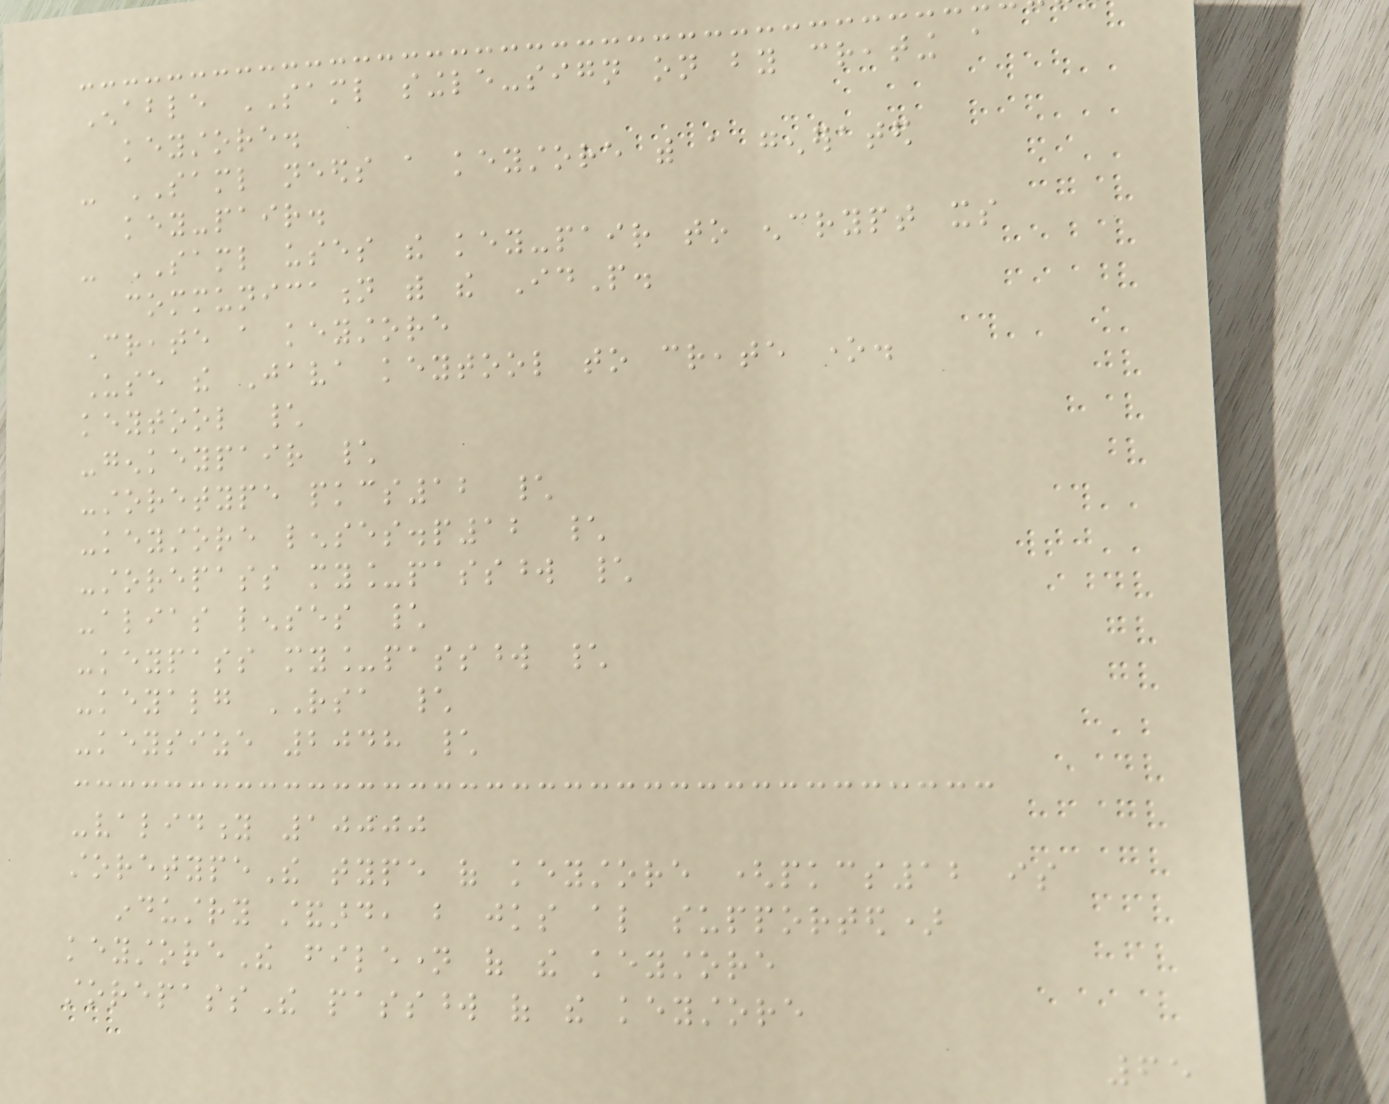Enable SAML single-sign on by creating a
keystore.
- SAML needs a keystore with a generated
key-pair.
- SAML uses the key-pair to encrypt its
communication with the IdP.
Create a keystore
Use the Java keytool to create one.
keytool \
-genkeypair \
-storetype pkcs12 \
-keystore lenses.p12 \
-storepass my_password \
-alias lenses \
-keypass my_password \
-keyalg RSA \
-keysize 2048 \
-validity 10000
storetypeThe type of keystore (pkcs12 is
industry standard, but jks also supported)
keystoreThe filename of the keystore
storepassThe password of the keystore
65
